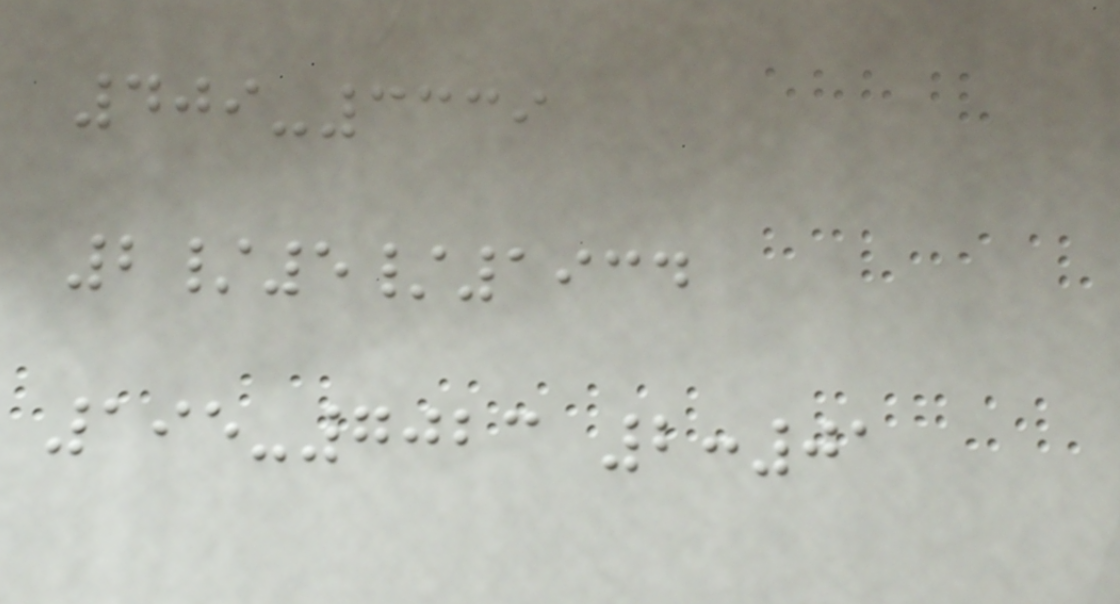409-3339
2/5/1934
195-7023 2:01
